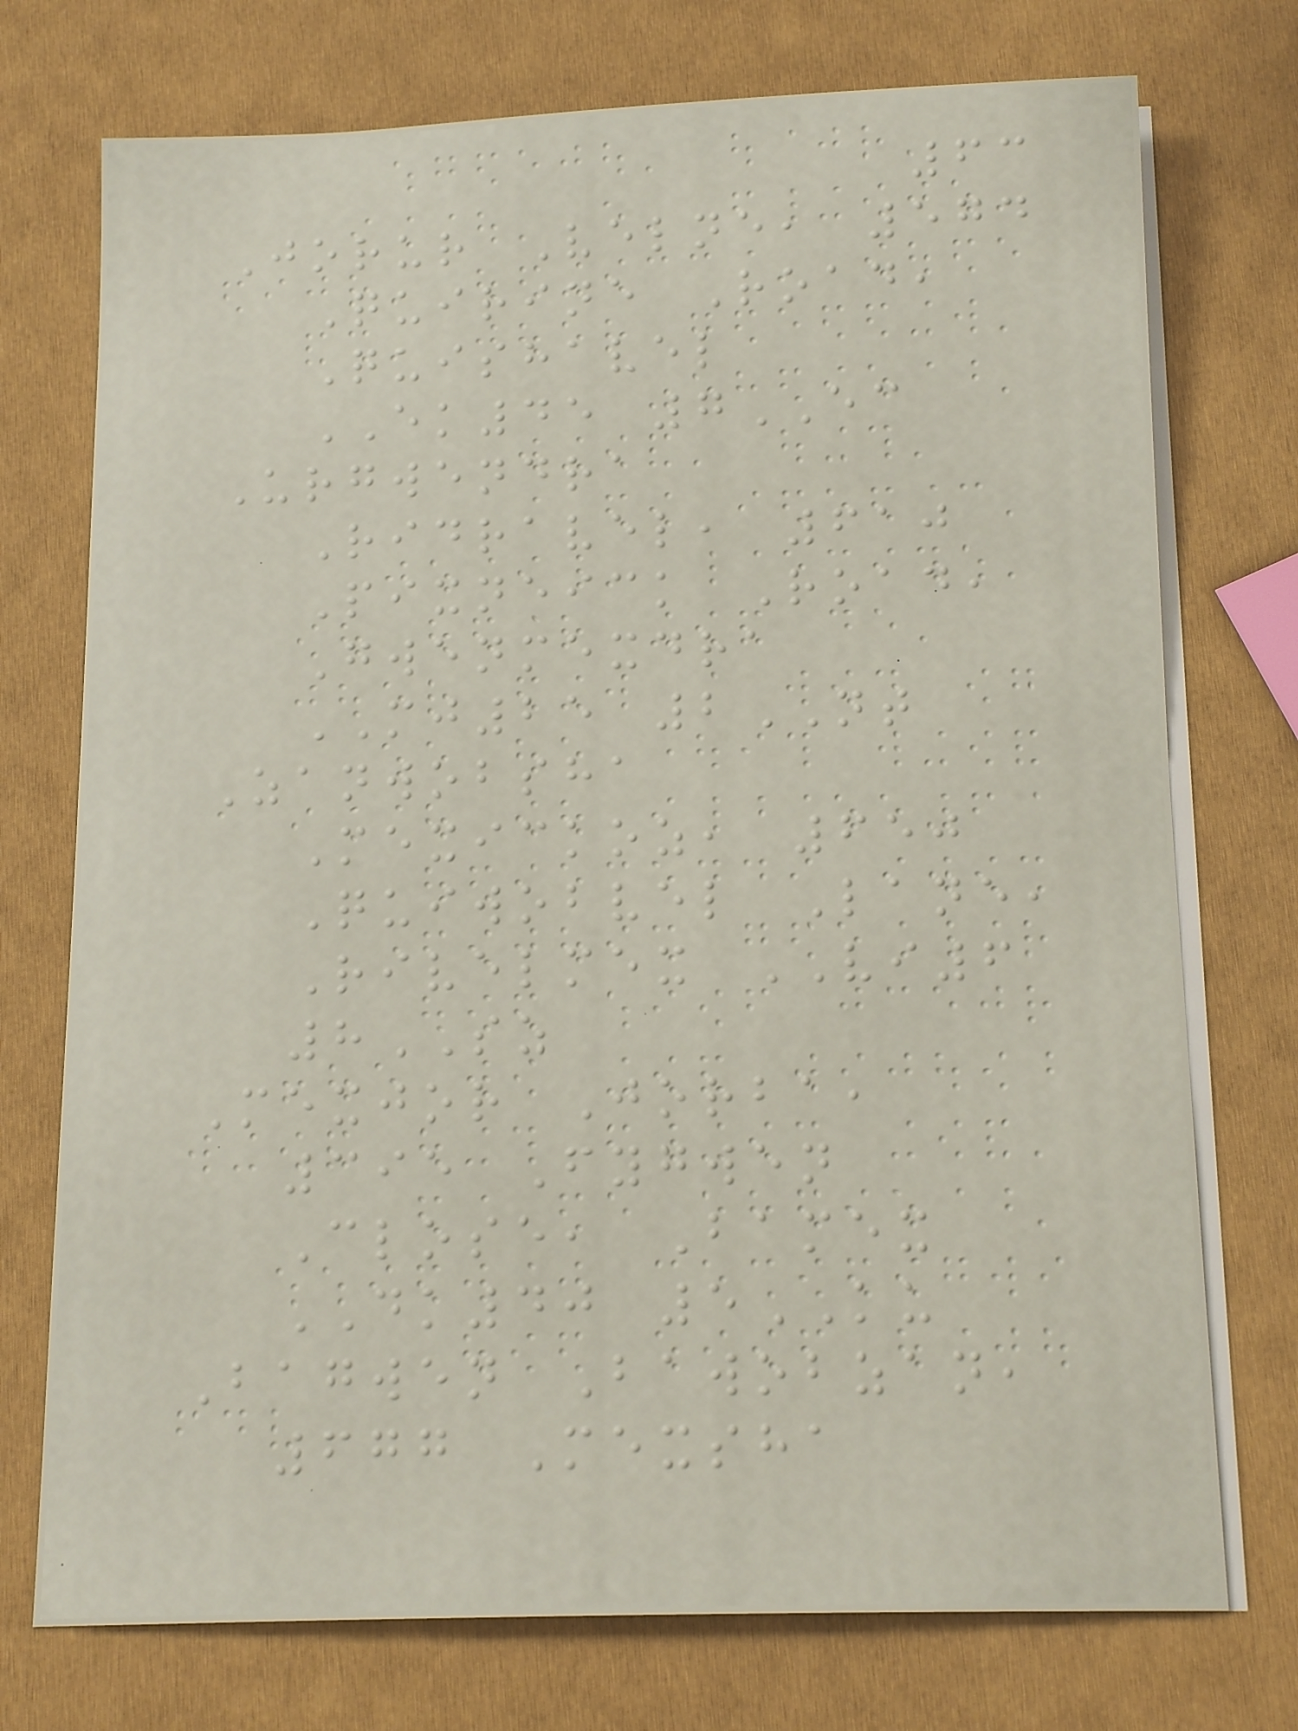63
Jorur Velne, 574
Quirine Road,
Quishavel
EK45 7EC
Urgwendra
Ridravel, 610
Pixneick Road,
Gwenmexdra
MJ25 2NT
Zanwobsha
Mexickoz, 650
Quiwobvel Lane,
Rivelmex VI6
8SZ
Mexjor Jorba,
395 Fygwen
Close, Bamex
DK40 5KU
Bagwen Bawobzan,
677 Mexsha
